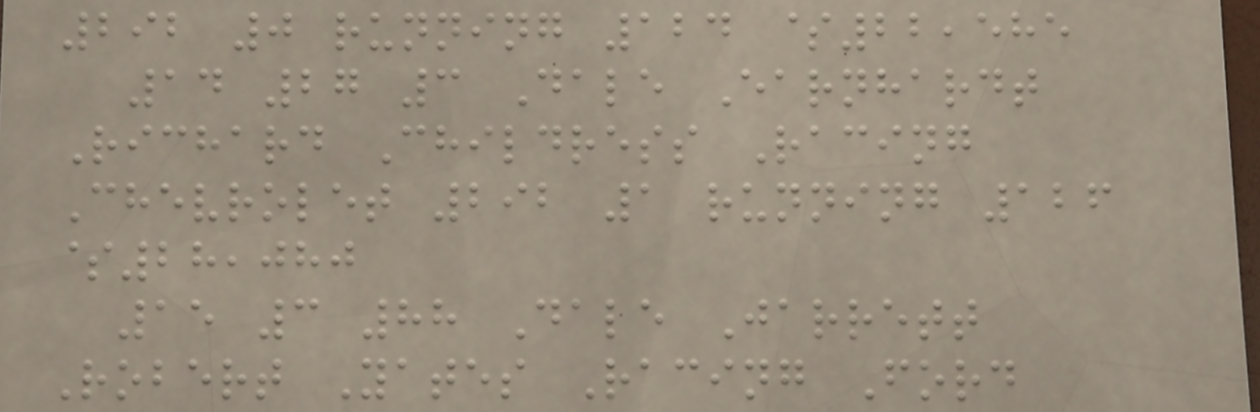292 0 running 124 $22,585
14 27 3 Dale Earnhardt
Richard Childress Racing
Chevrolet 292 1 running 126
$28,080
15 3 88 Dale Jarrett
Robert Yates Racing Ford
